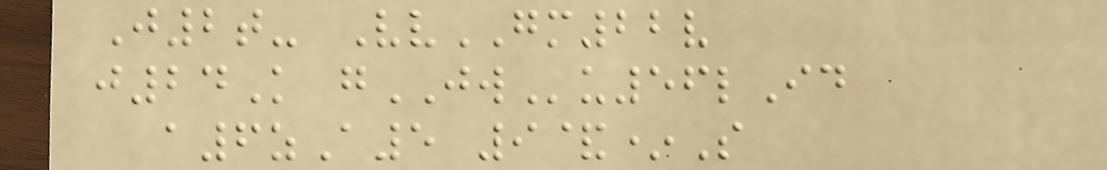J2t- VvGM22v
j24K gJWu56lId
a6zA5 9&*S
